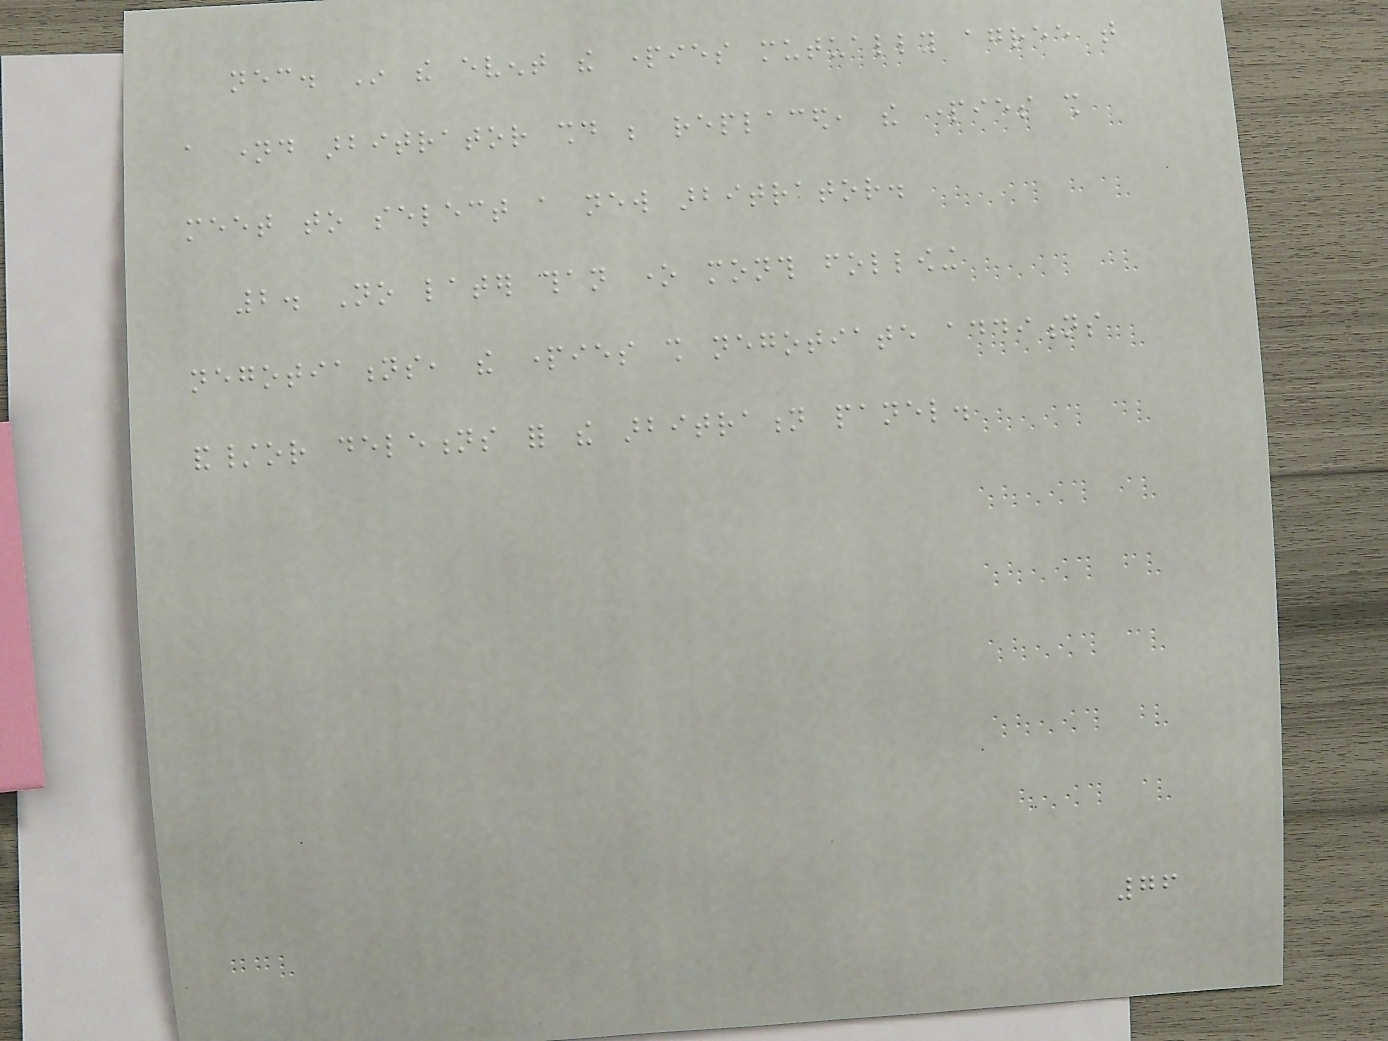necessary. In the event the parties mutually agree that
a named arbitrator should be replaced, the parties shall
meet to select a new arbitrator.
2. No later than one month following
negotiations, the parties shall negotiate additions
and/or deletions for the arbitration panel.
76
